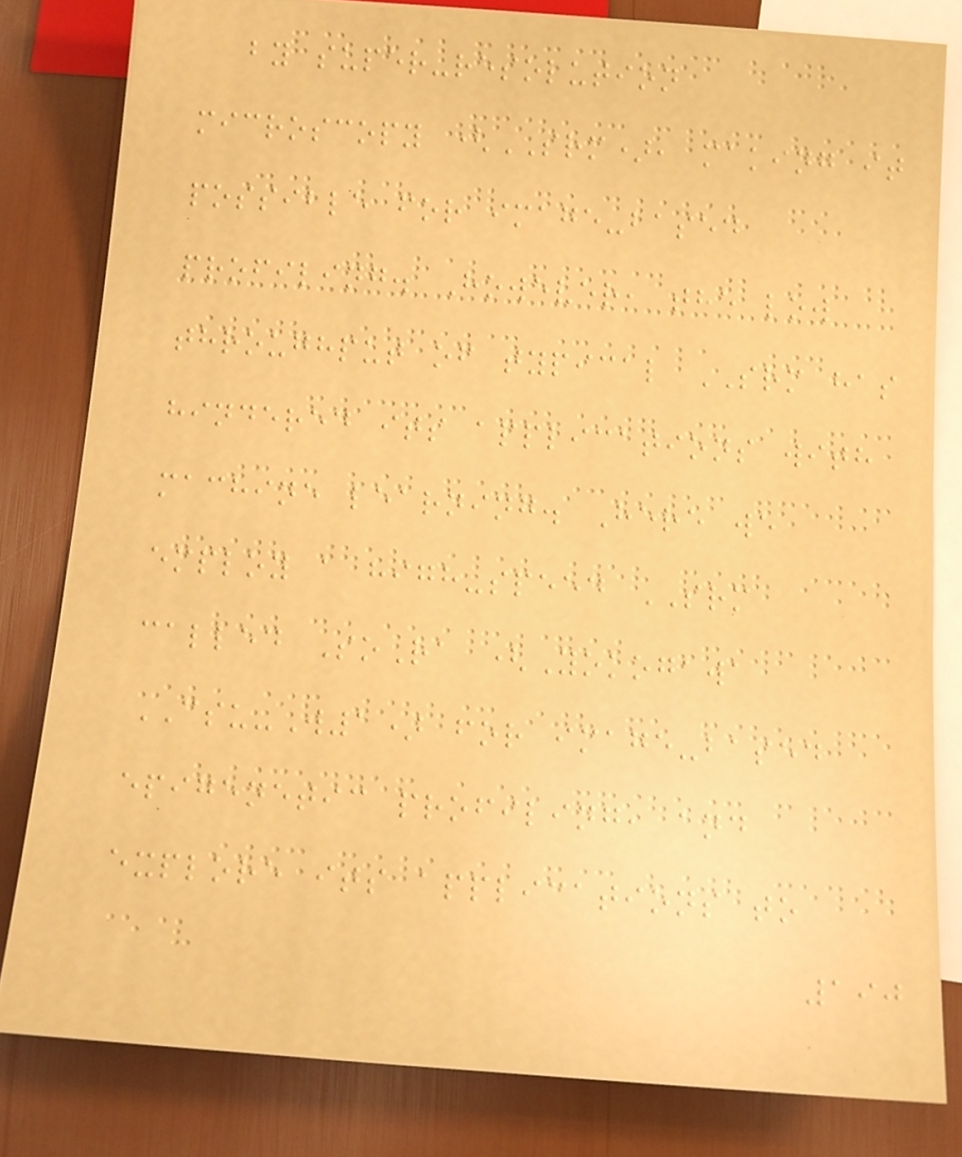by super-resolution
microscopy (SRM), making it
possible for image-based
profiling. However, the low
throughput of typical SRM has
hindered its applications with
machine learning. Here we
employ a high-speed SRM
called SoRa (Yokogawa
CSU-W1) for image-based
epigenetic profiling, and
explore its applications to
190
